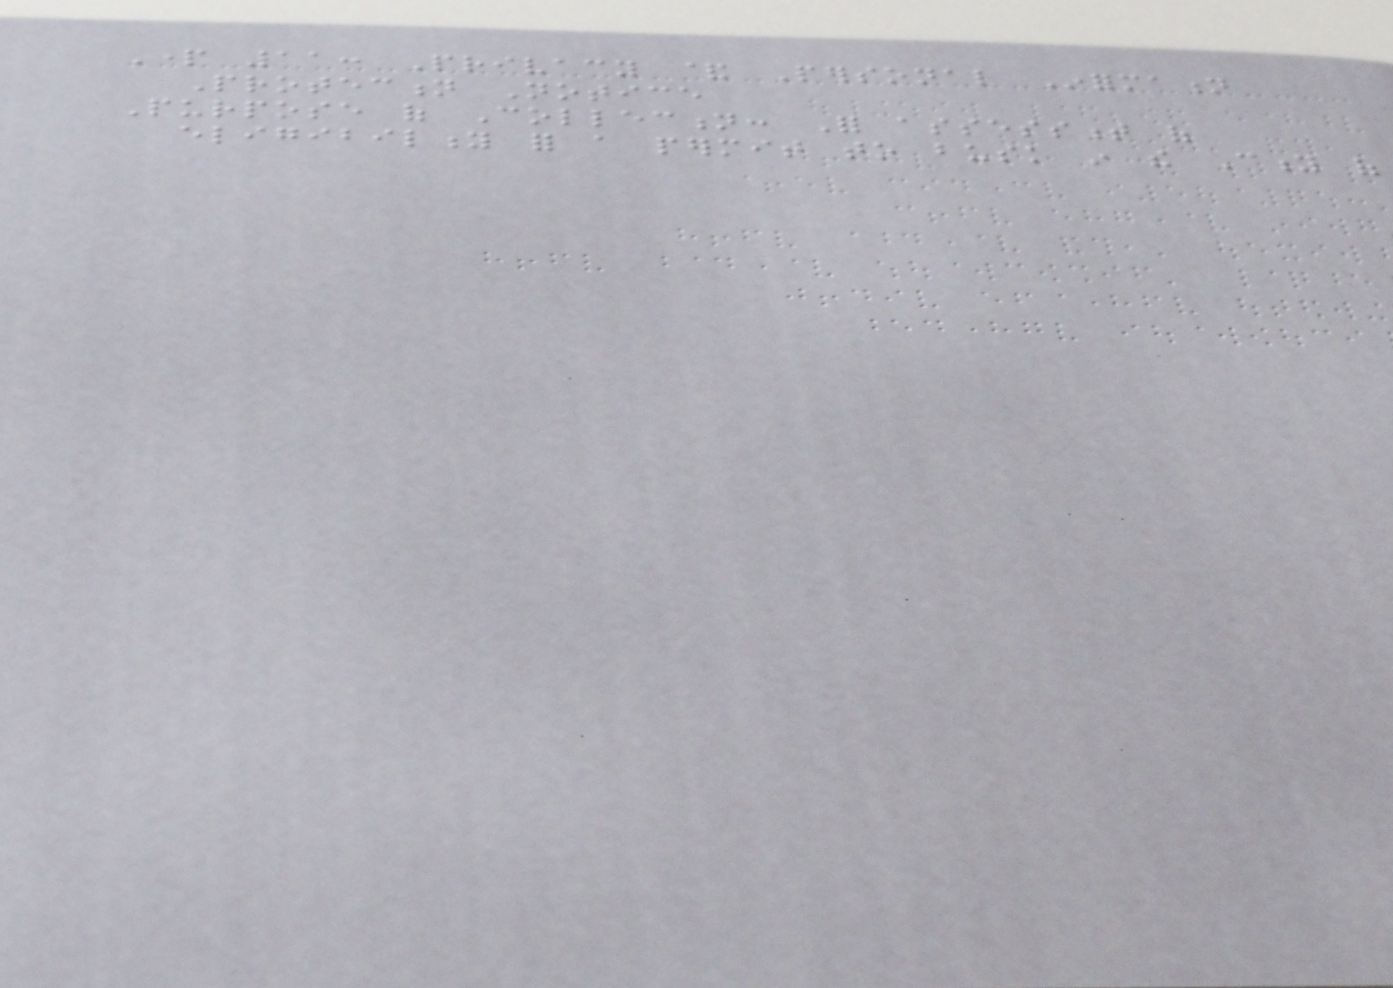Part 11: Privacy & Personal Information
Protection Notice
Purpose of Collection: For assessment of
eligibility for a permit to busk in the City of
